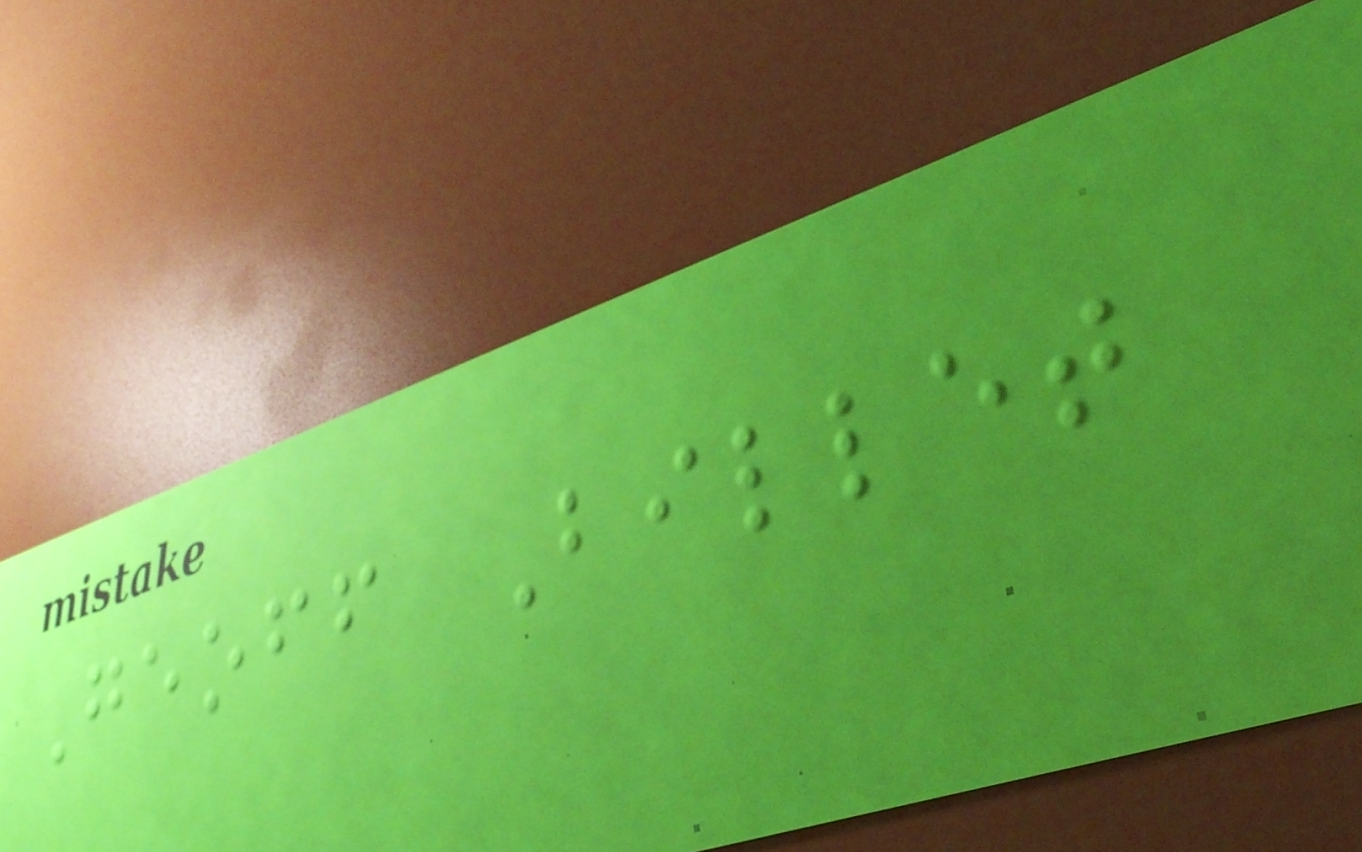Geoff Billet
